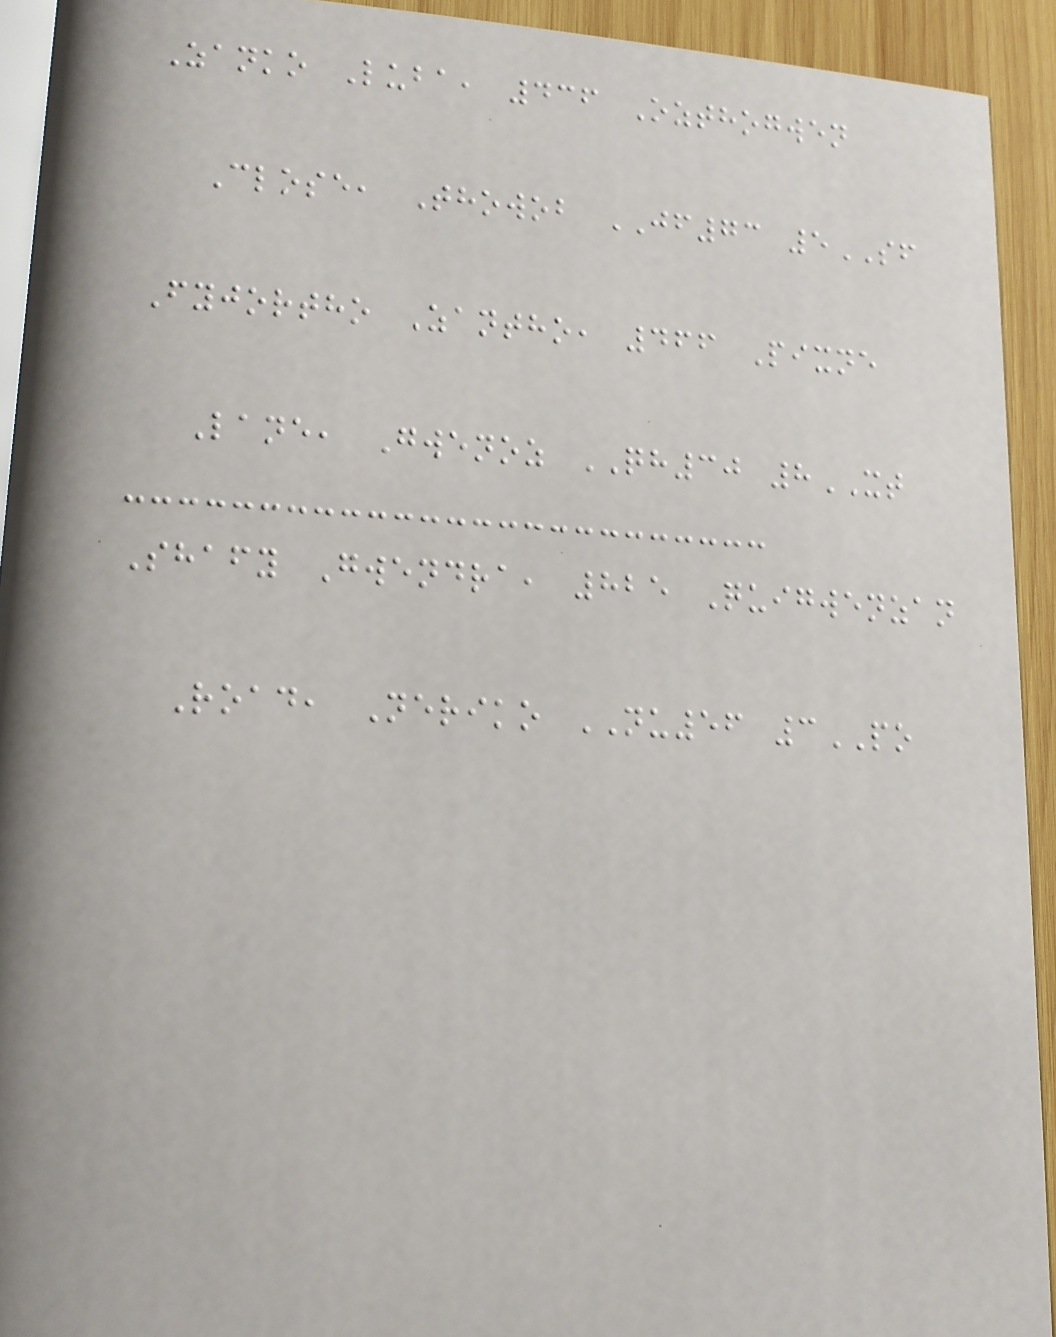Zanko Luba, 436 Ozthogwen
Close, Thowob JF73 5SF
Fyjortho Zantho, 466 Pixne
Lane, Gwenoz QH30 8XT
Shafy Gwendra, 825 Quigwenzan
Road, Neriko NU56 3PO
